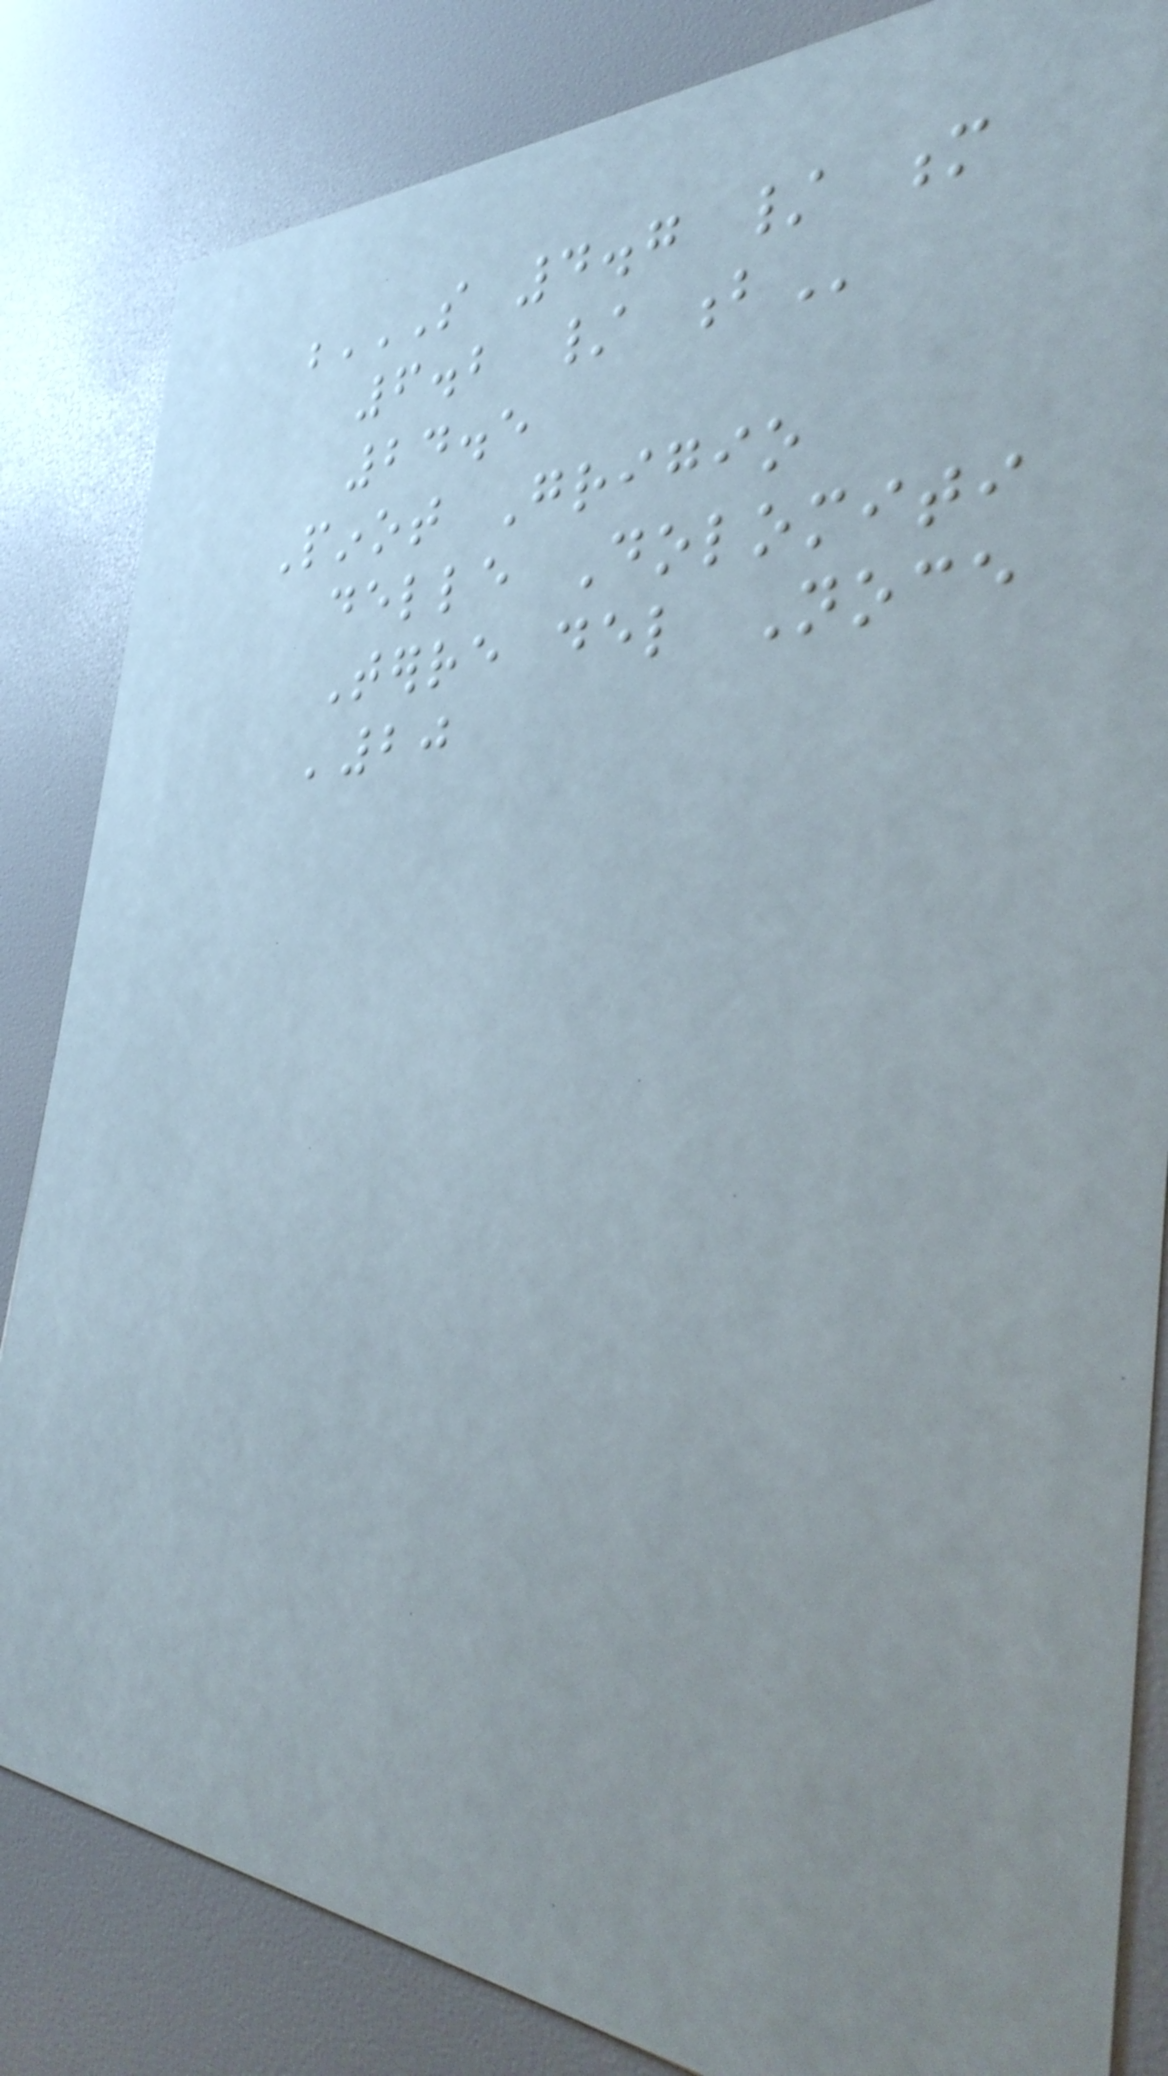S 4.7 / M
6.2 / B
24.5
Pinot Grigio
delle Dolomiti
Terre del Noce
'20
